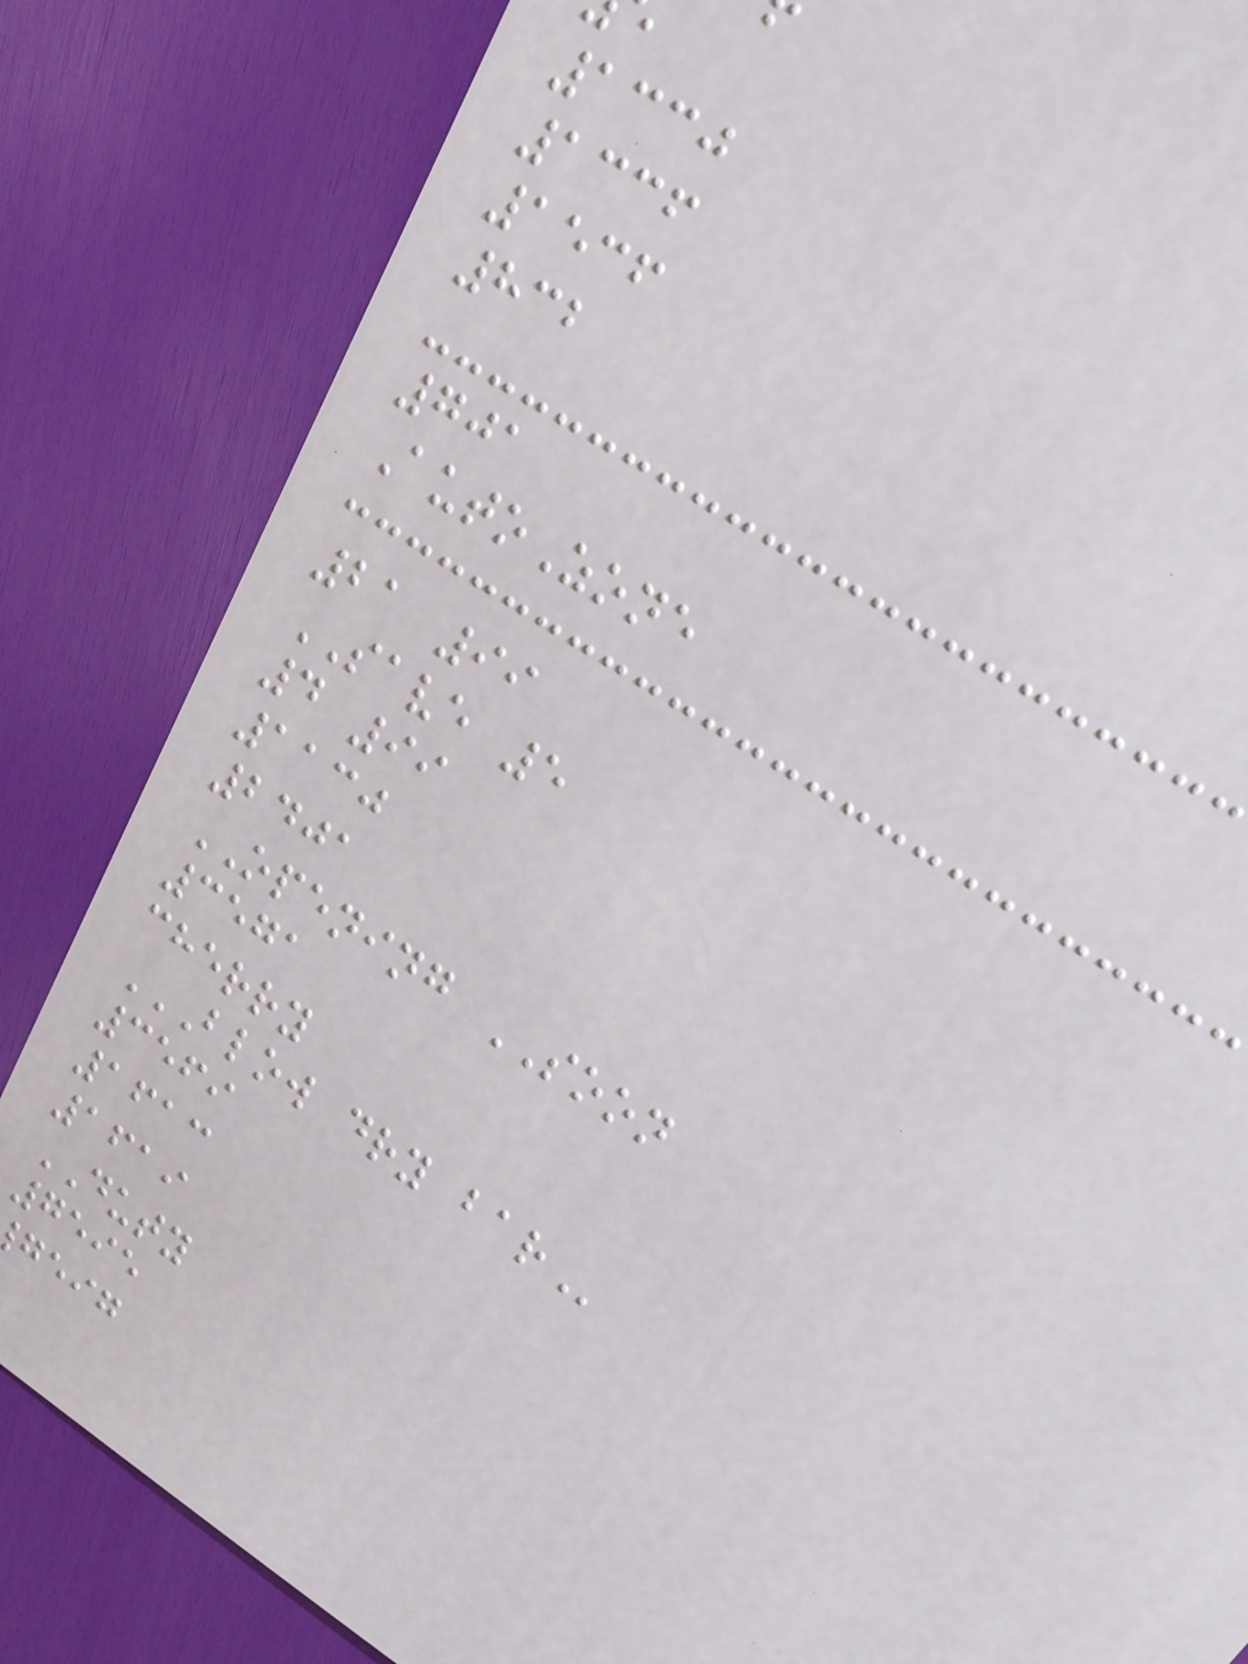1330
1336
1536
832
701
AutoZone
21 99
SAVE 5
4 99
1130
2401
OPENING SOON
3571
cherry
BLOW DRY BAR
3569
1613
1619
DUTY
7595
geig
